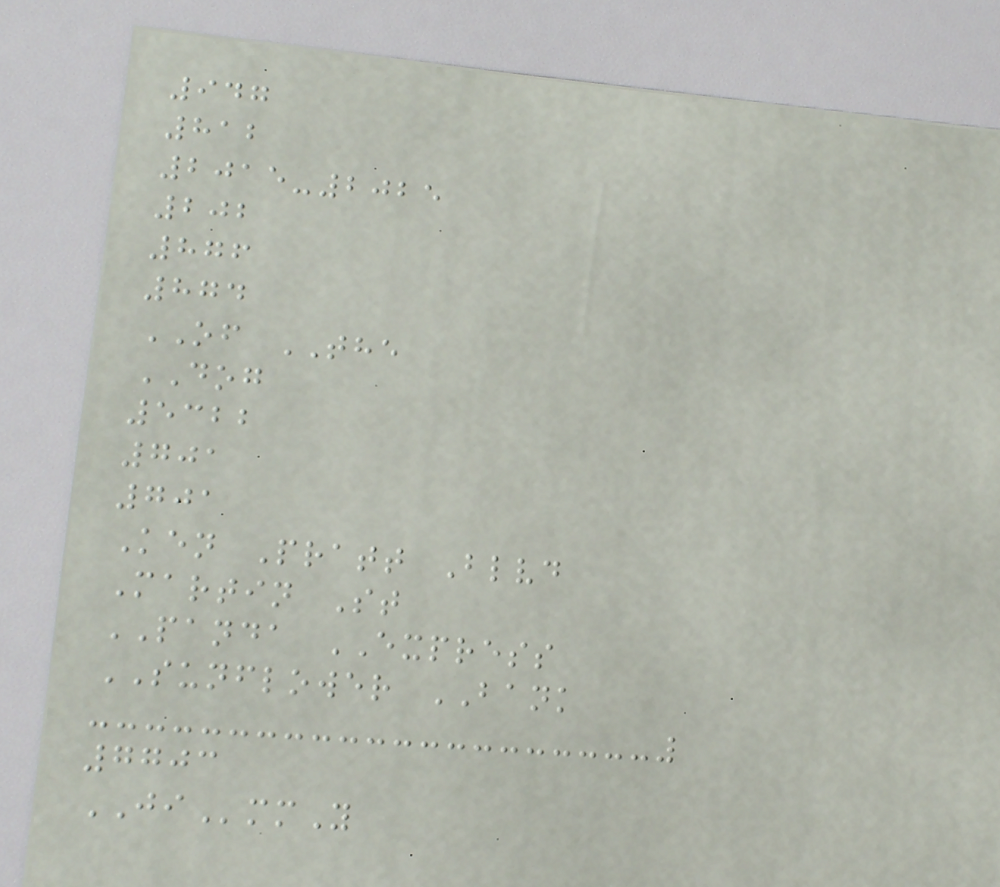947
812
2015-2025
202
876
874
OF THE
DOG
5322
701
701
Ken Pratt Blvd
Martin St
PANDA EXPRESS
SUNFLOWER BANK
7703
JImmY
